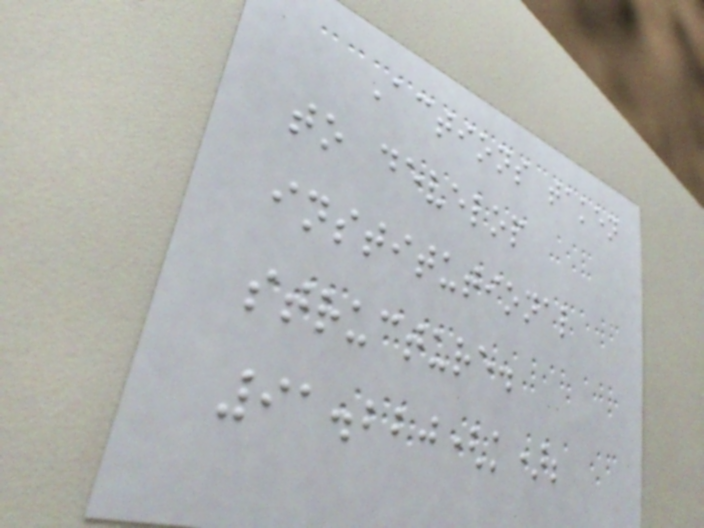Actions taken
to develop
institutional
structure.
91.220(k);
